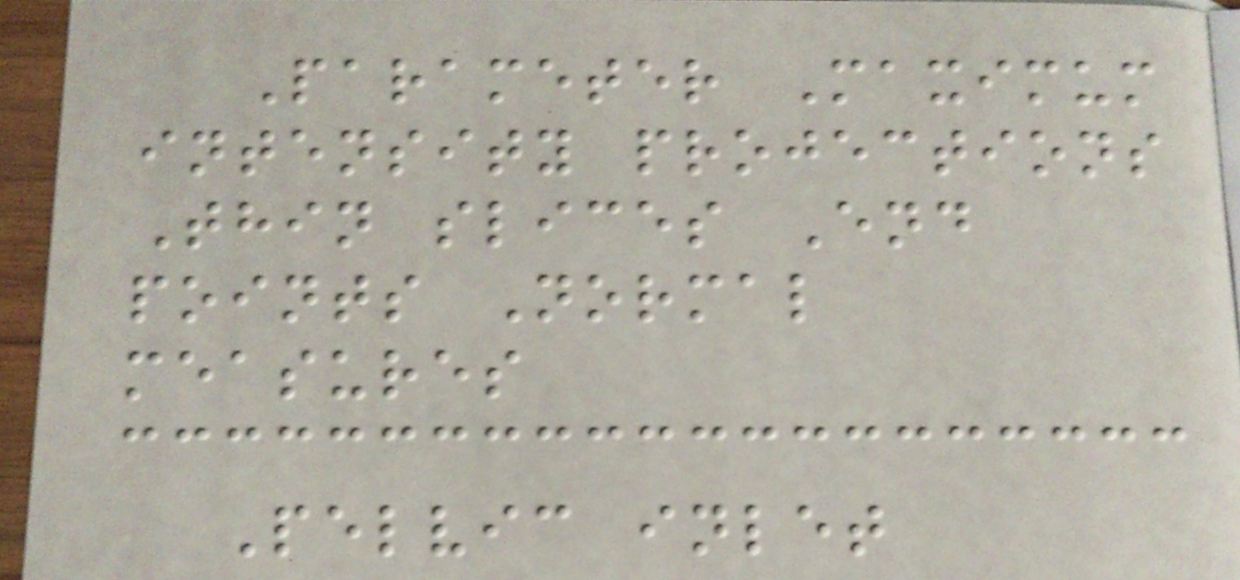Parameter Maximum
intensity projections
Thin slices End
points Normal
measures
Pelvic inlet
